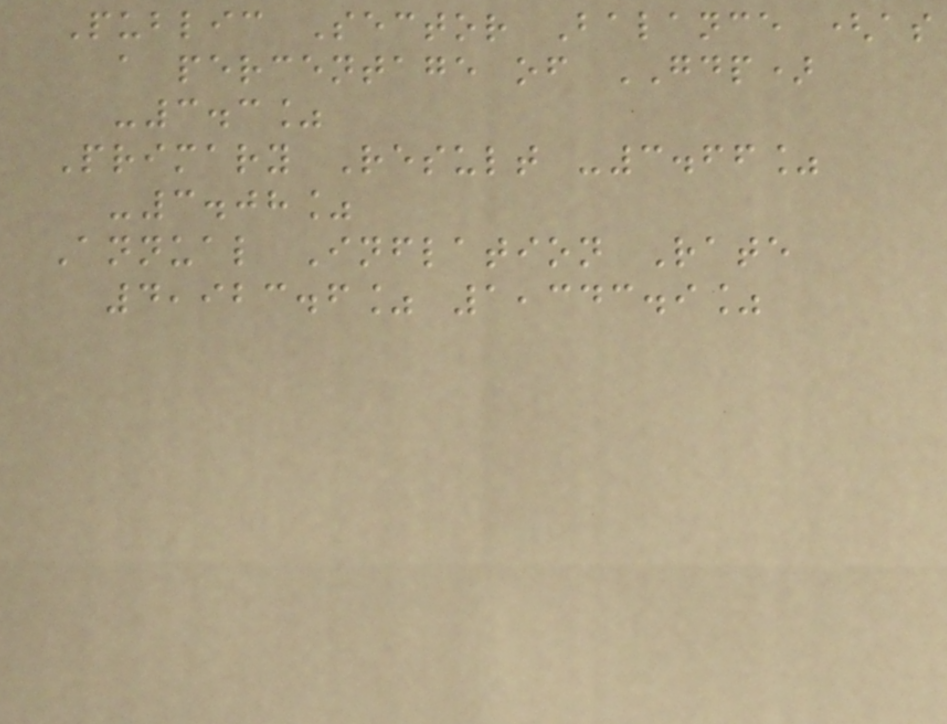Public Sector Balance (as
a percentage of GDP)
-3.3%
Primary Result -3.66%
-3.08%
Annual Inflation Rate
4,923.6% 1,343.9%
